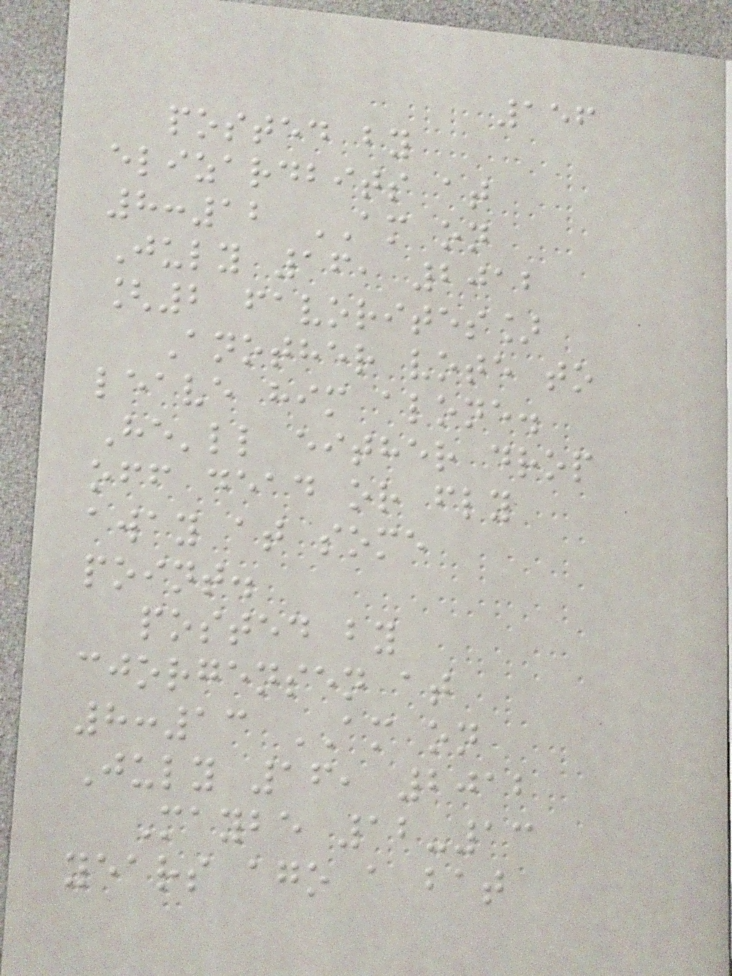156
posted by
elizardbits at
8:12 AM on
July 16, 2012
[2 favorites]
Another vote to
leave him alone.
He'll either drop
off dead or fly
away at some
point.
posted by
cjorgensen at
8:13 AM on
July 16, 2012
Maybe 12-13
years ago a bat
